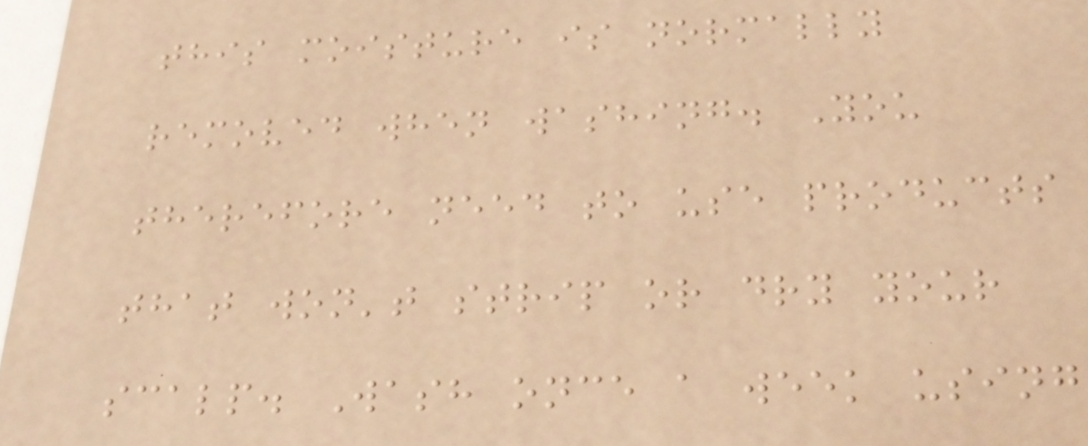this moisture is normally
removed when washing. You
therefore need to use products
that won't strip or dry your
scalp. Wash once a week using
